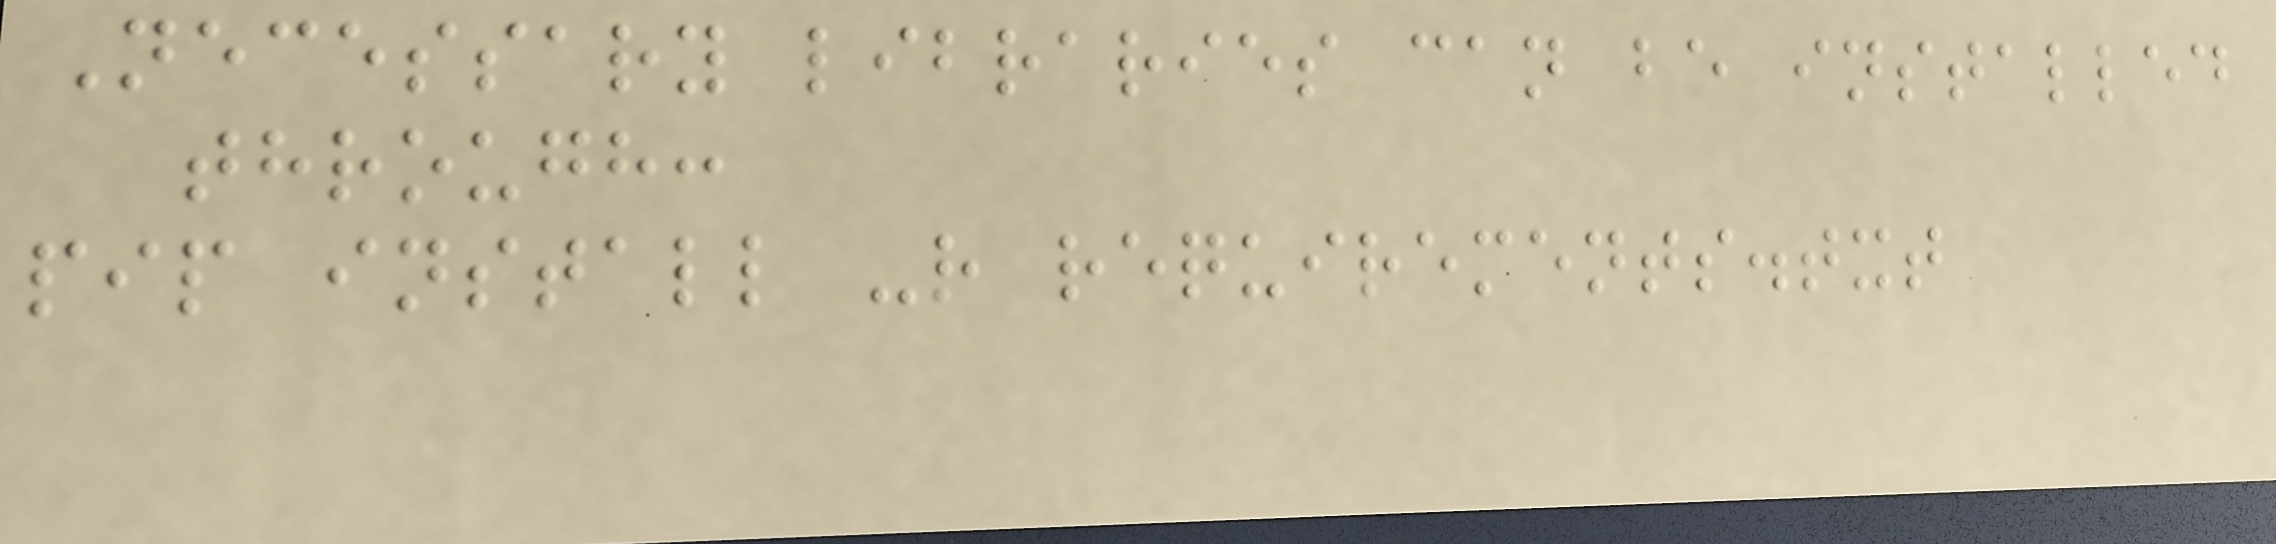Necessary libraries can be installed
through:
pip install -r requirements.txt
